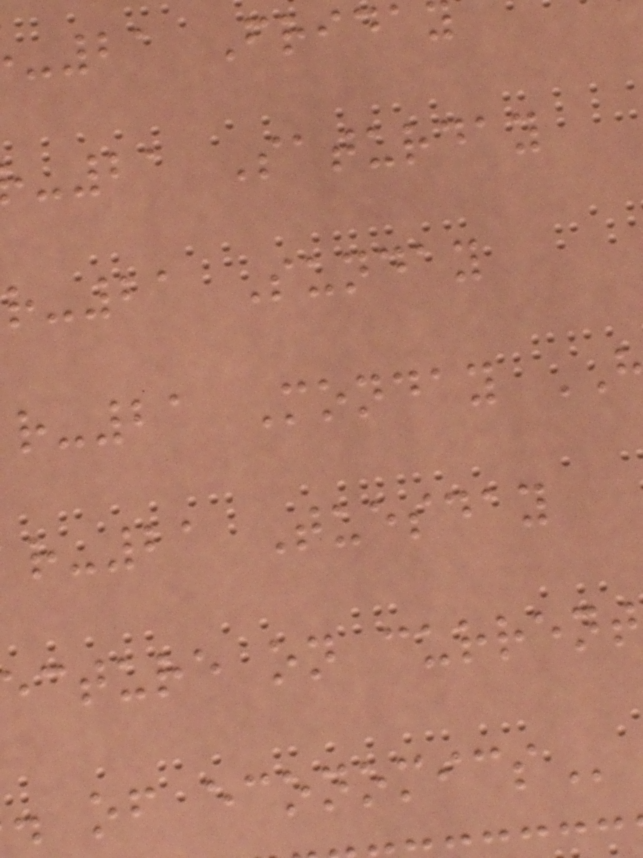-21 Frida
-21 Saturday
r-21 Sunday
r-21 Monday
r-21 Tuesday
cture on current
